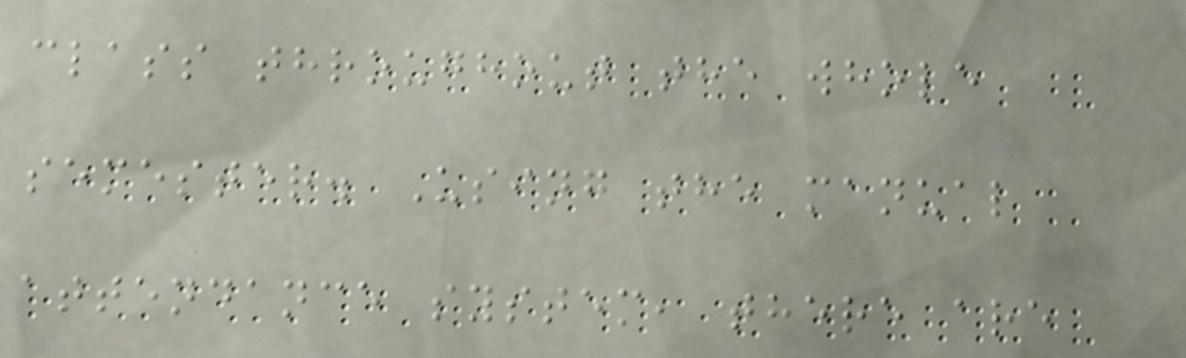class throughout the whole
semester. Using the manual
attendance system, there are
